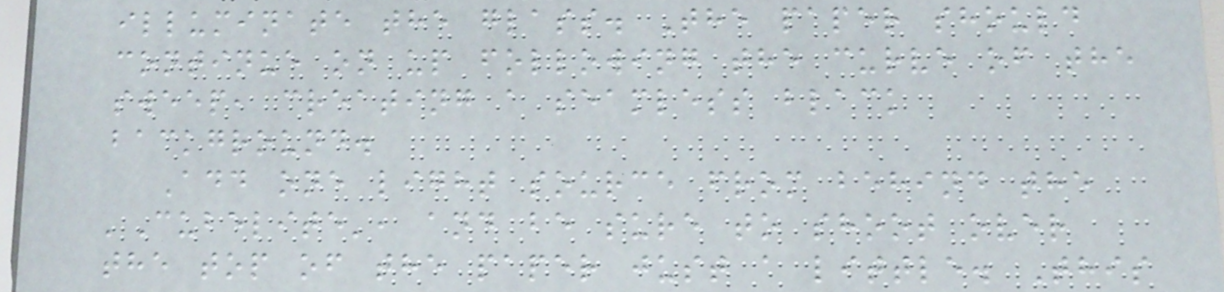illuminate the glass. The paper should
continue on up following the curve of the
sweep, creating a seamless black
background.
Add one light source from behind the
'Cubelite', and be sure to shoot over
the top of the paper just a little. This
